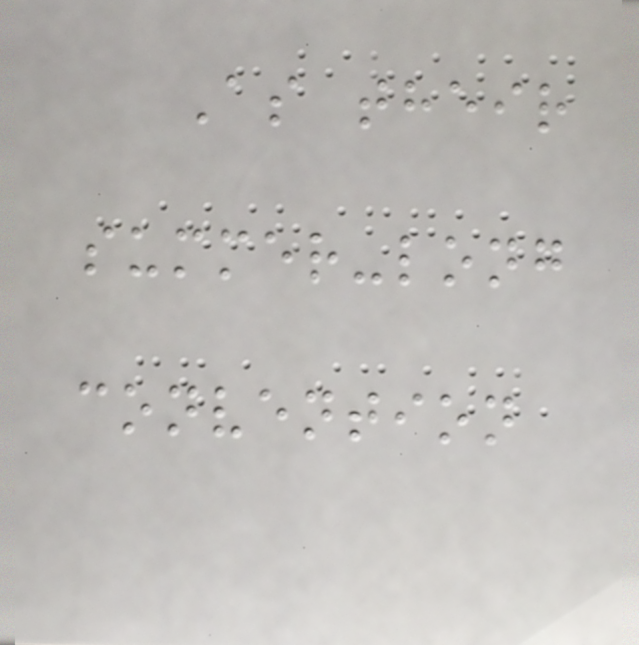As their
summer-long
convention
